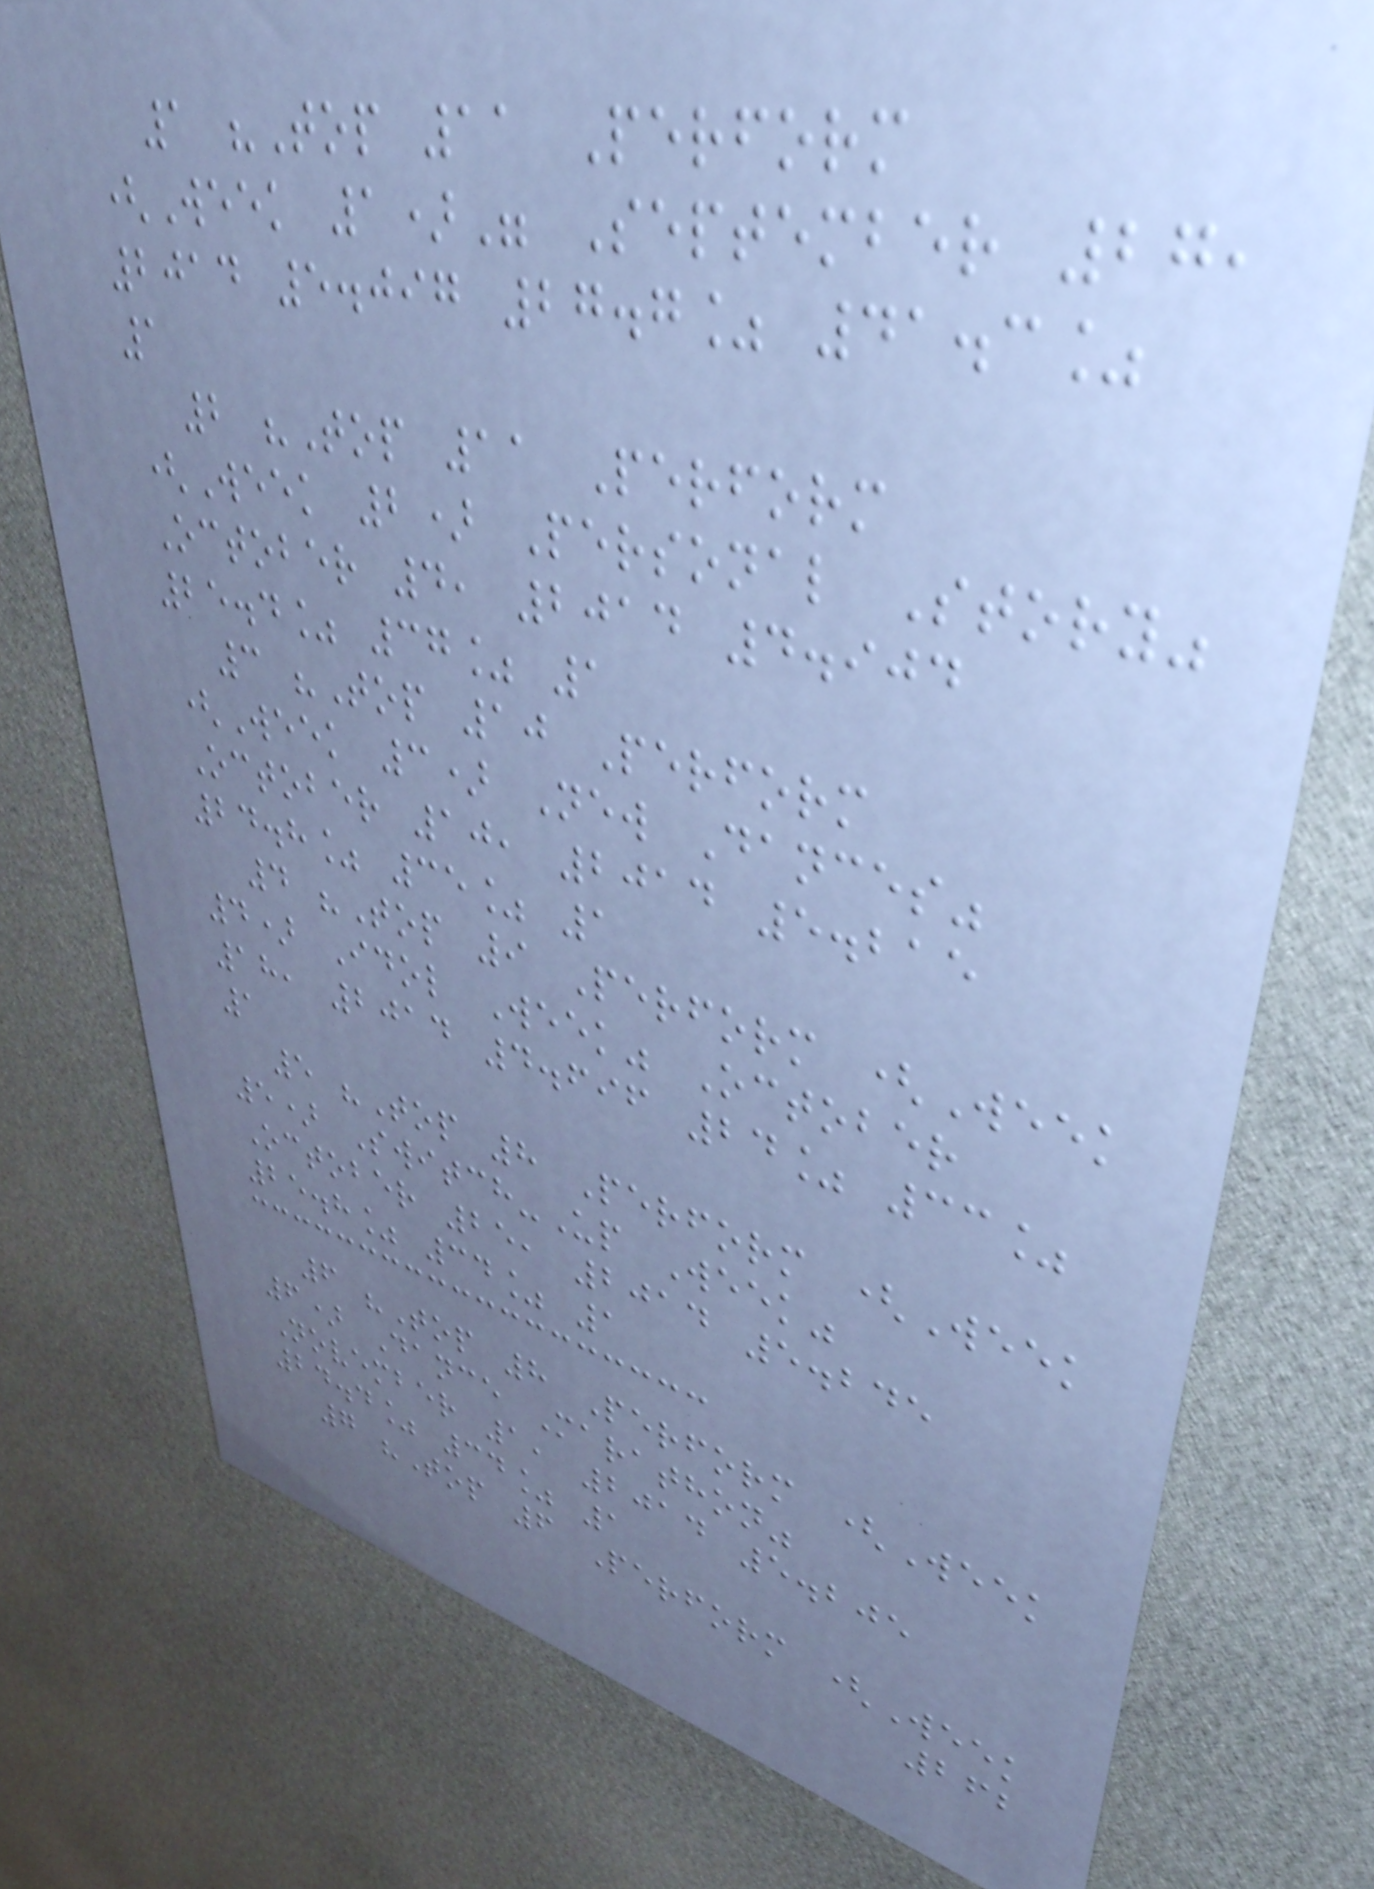1 "Top 11 Perform
(Week 1)" September 27,
2014 5.097 27.7% 41.3%
1
2 "Top 11 Perform
(Week 2) Personal Story"
October 4, 2014 4.904
25.4% 37% 1
3 "Top 10 Perform
(Week 3) New Dances"
October 10, 2014 5.215
24.8% 35% 1
4 "Top 9 Perform (Week
4) Idol Week" October
18, 2014 4.696 24% 33%
1
5 "Top 8 Perform (Week
5) Switch-Up Week"
October 25, 2014 5.245
25.8% 34% 1
6 "Top 8 Perform (Week
6) Dance Marathon"
November 1, 2014 5.205
24.4% 34% 1
7 "Top 6 Perform (Week
262
